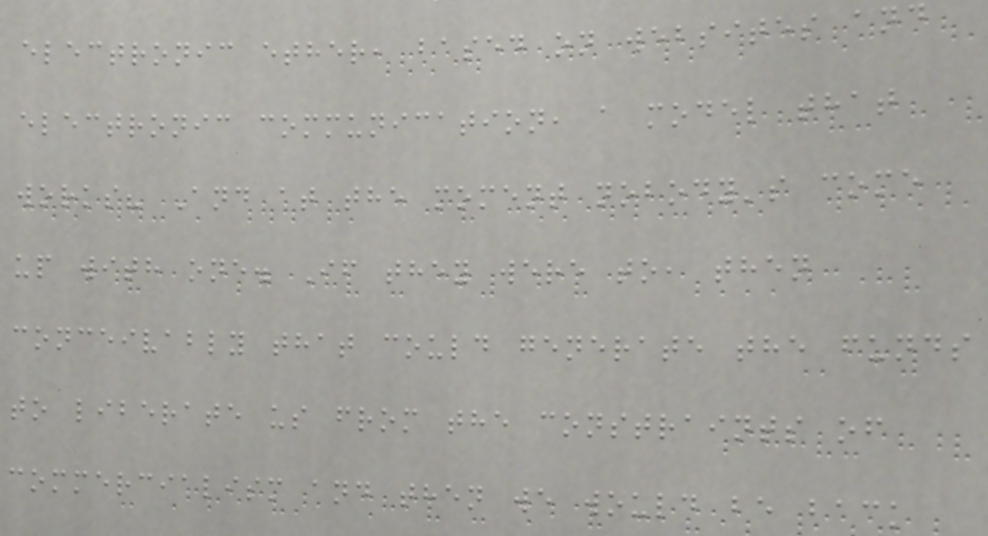electronic ether, based on websites and
electronic communication, a model that
works? And at the moment nobody's come
up with one. If they were to, then
conceivably that could generate the funds
to liberate us from the constraints of
commercialism and then we would be back
